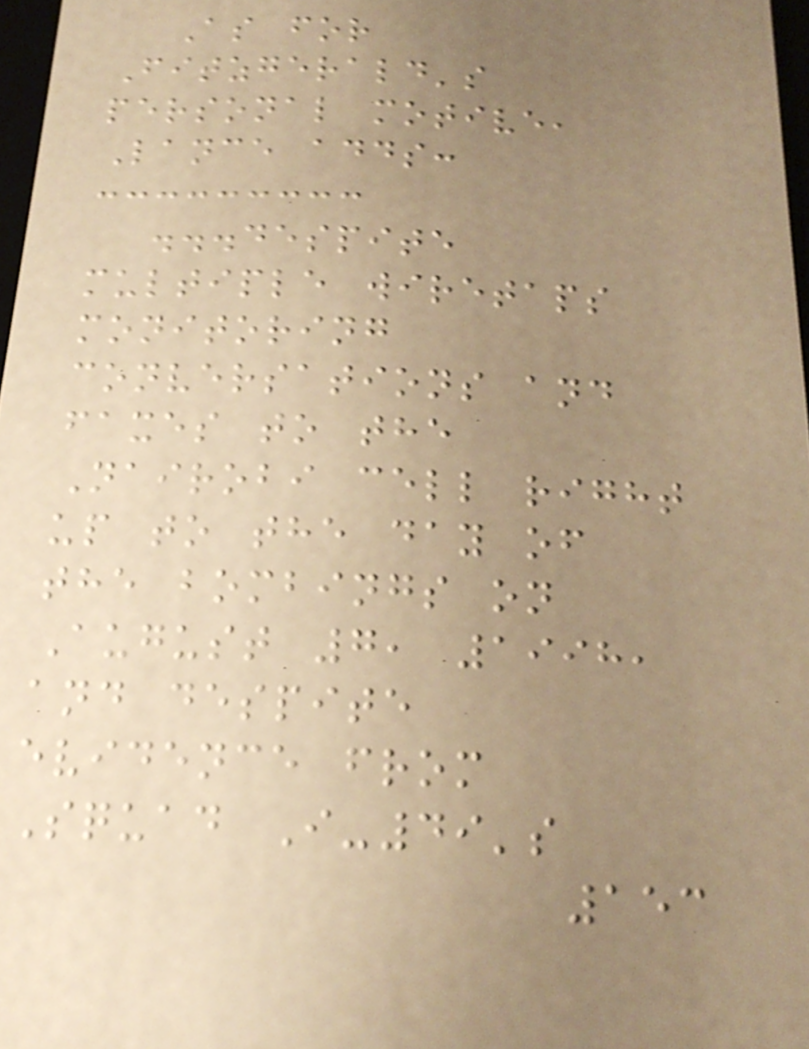As for
Fitzgerald's
personal motive,
Lance adds:
...despite
multiple wiretaps
monitoring
conversations and
faxes to the
Nairobi cell right
up to the day of
the bombings on
August 7, 1998,
and despite
evidence from
Squad I-49's
153
